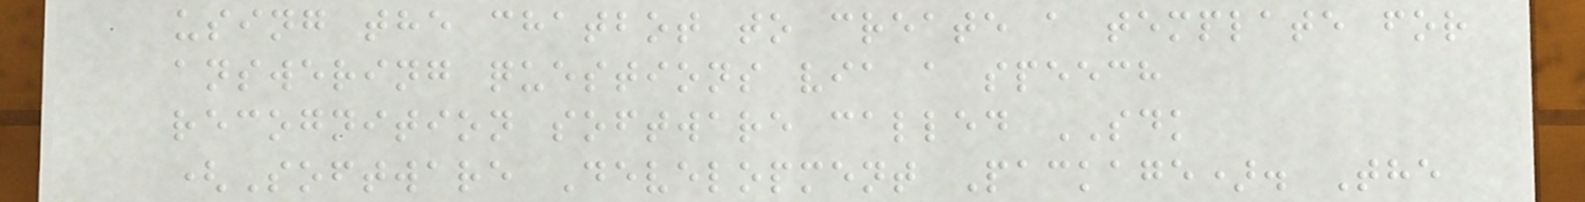using the chatbot to create a template for
answering questions via a speech
recognition software called SDK
(Software Development Package). The
